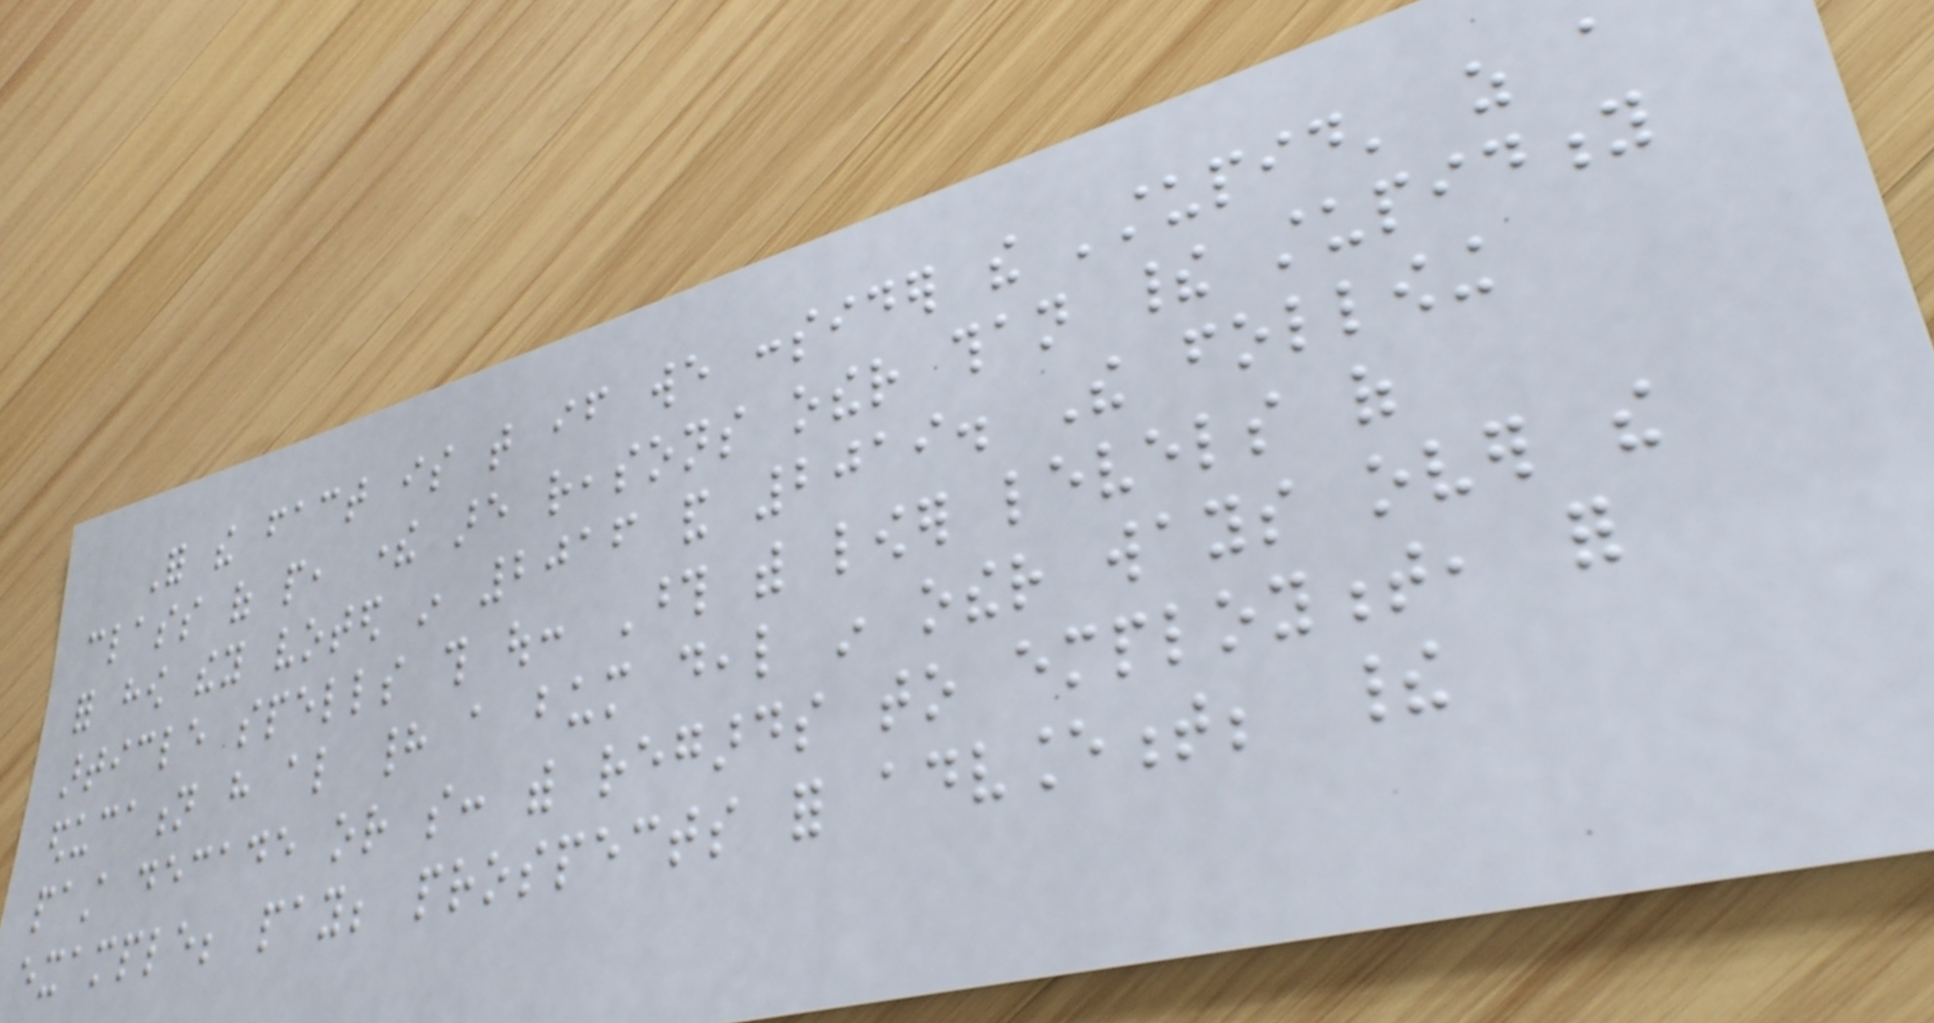For the fact is that if we consider the 'stupid' as a
class of people, there are reasons other than their stupidity
for how they voted in 2016 and 2019. The following
article spells this out: Those with lower levels of
education have also had a bum deal in other ways over the
past decade or so: with regards to employment, for
example; pay; prospects for advancement; their
